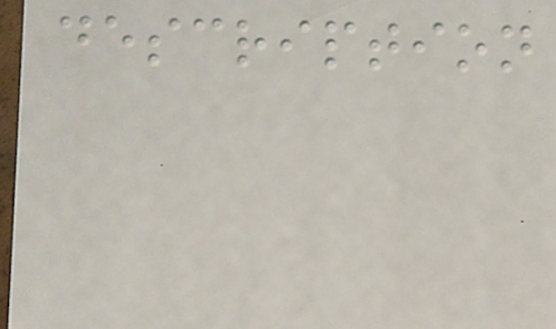description
